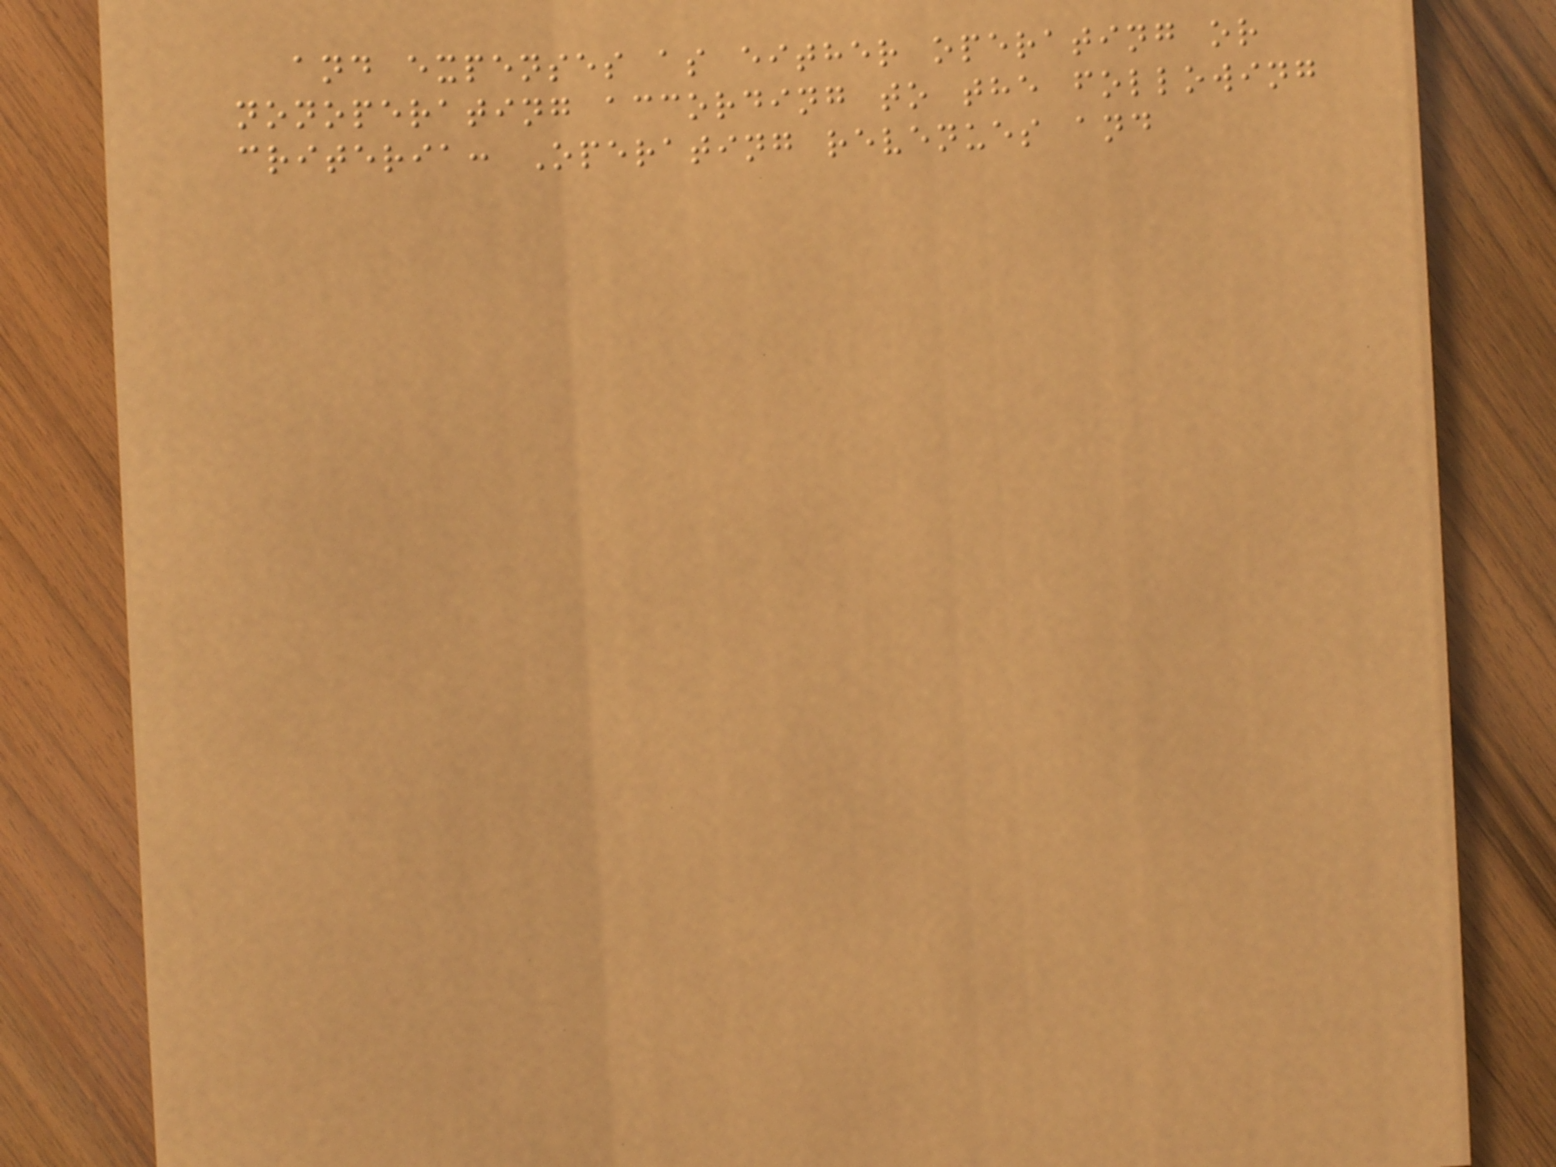and expenses as either operating or
nonoperating according to the following
criteria: Operating revenues and
